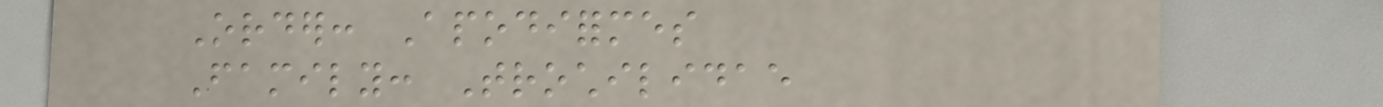Order: Apodiformes
Family: Trochilidae
